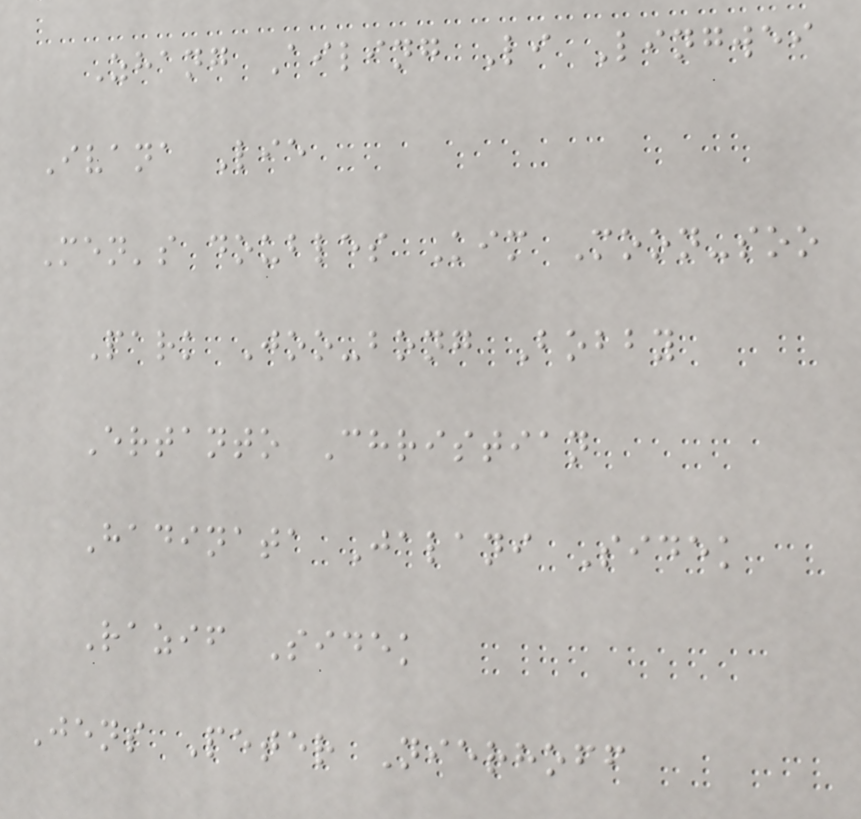Zhang Ailing Li Lingwei
Ivana Lie
Men's doubles Kim Moon-soo
Park Joo-bong Bobby
Ertanto Christian
Hadinata Jalani Sidek
Razif Sidek
Jens Peter Nierhoff
